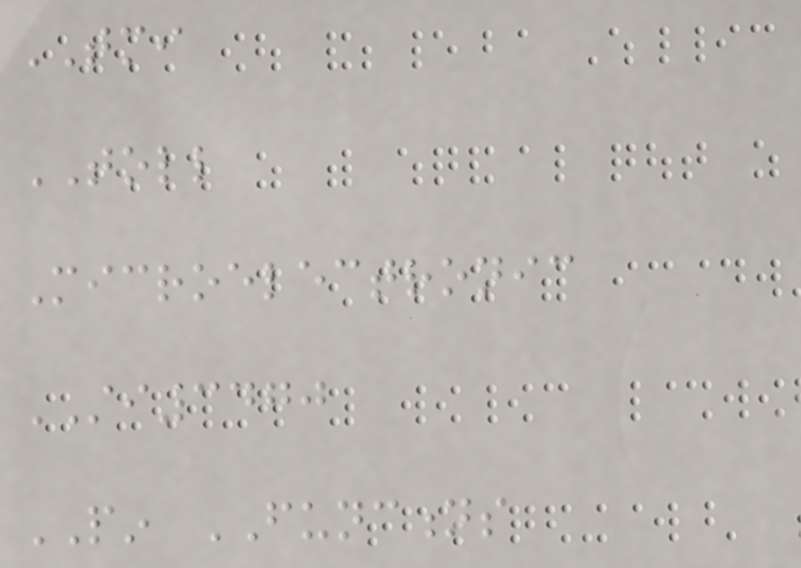TMI
TOLL
Microelectronic
STI3470
PIN FUNCTIONS
